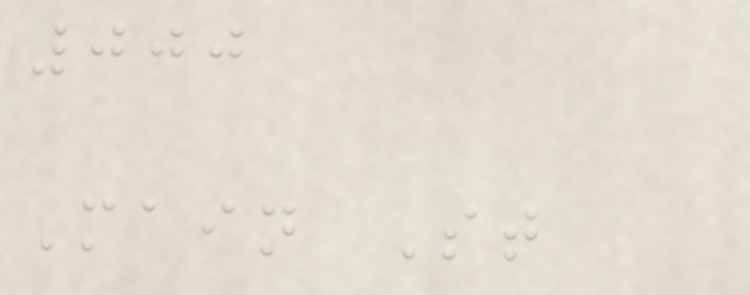000
Main St
